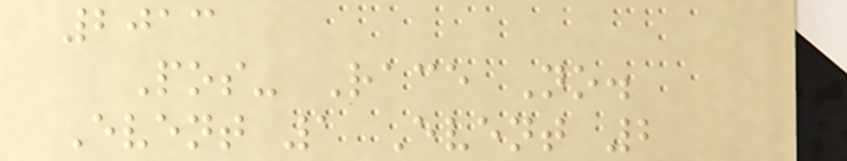2013
Pos- Race No.
Event 1 Event 2
